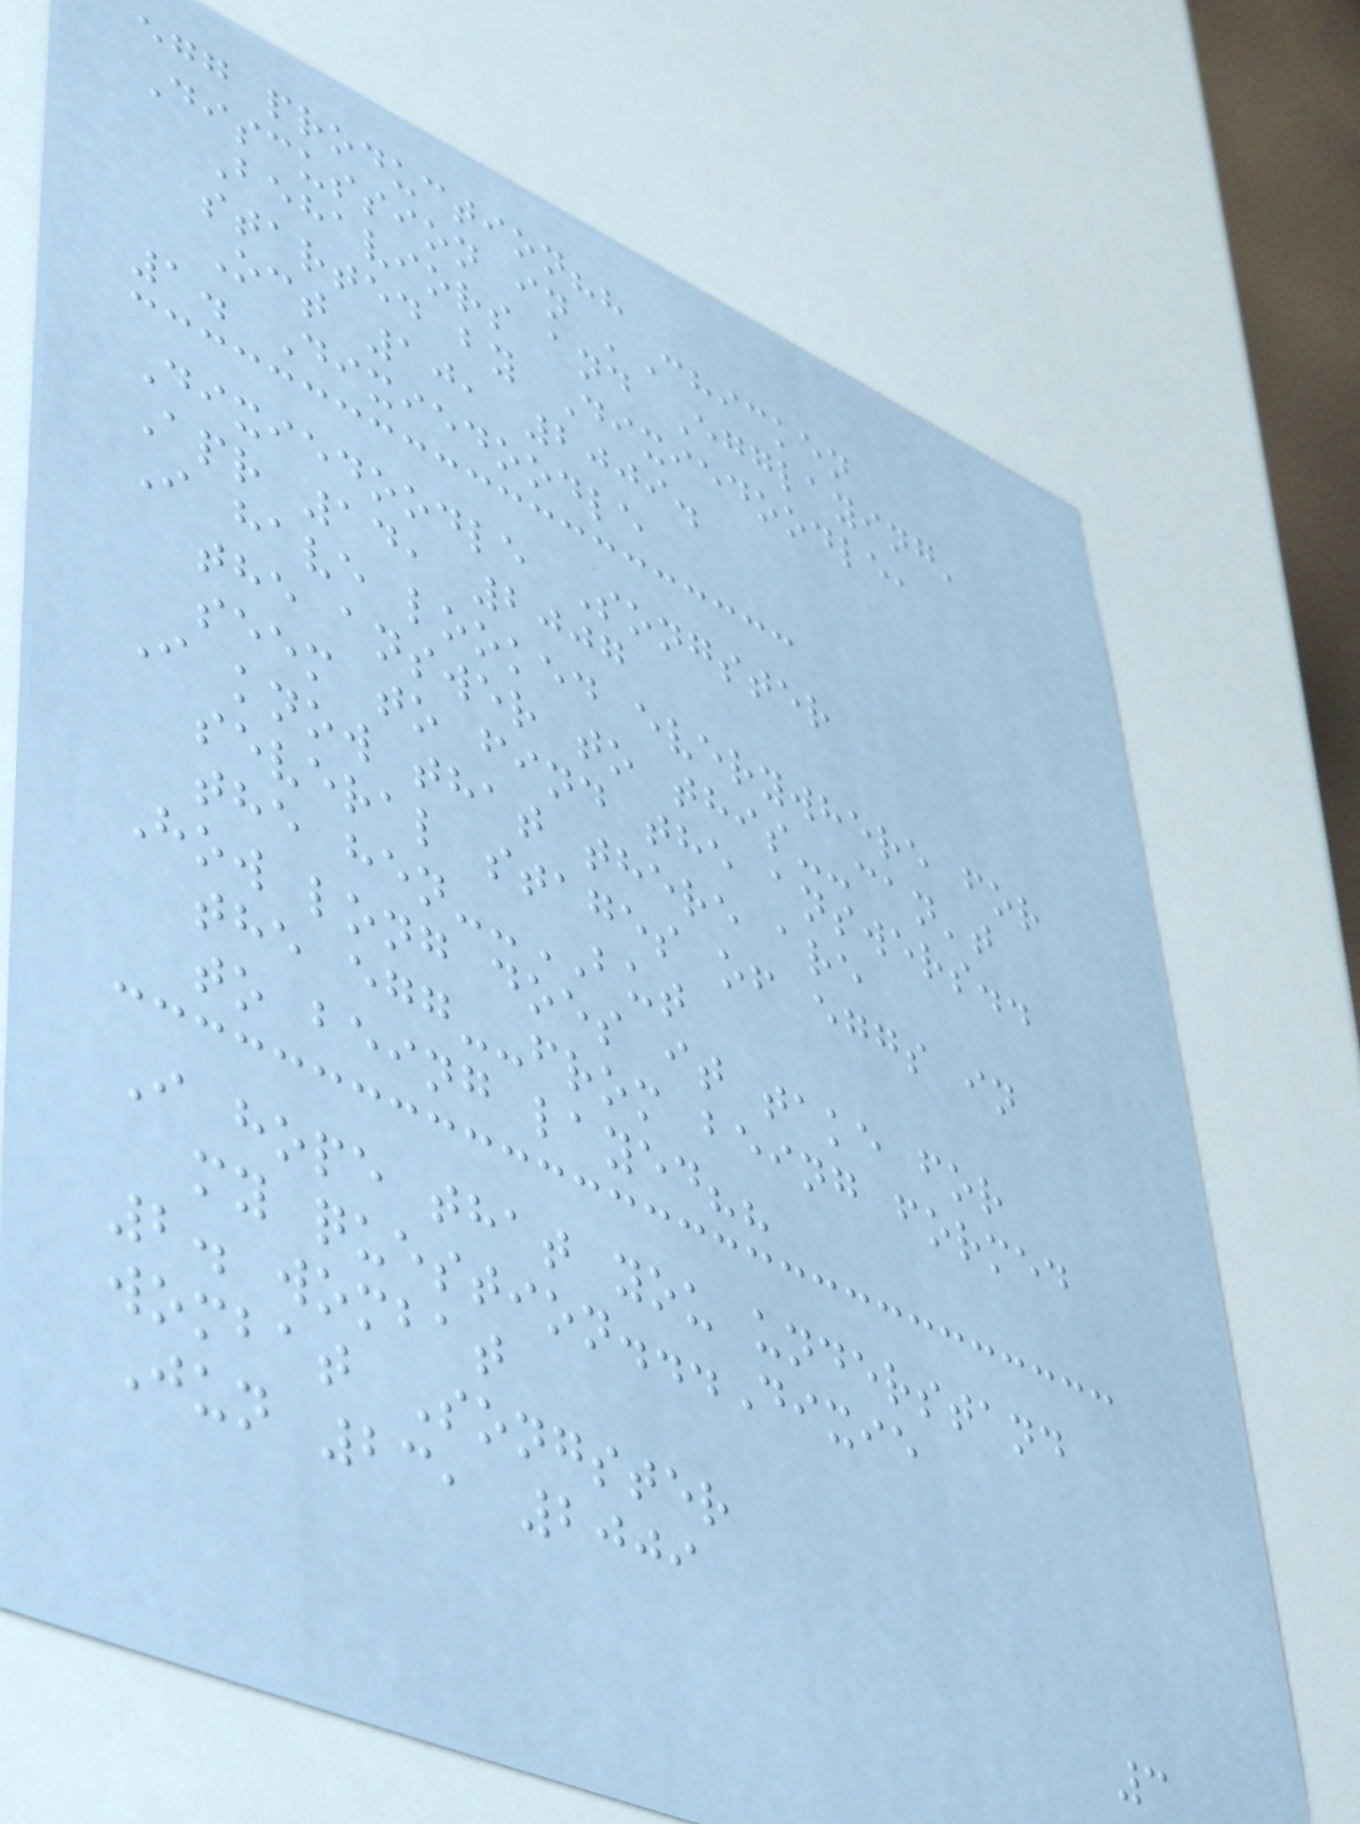egg production??
Discussion in 'Chicken
Behaviors and Egglaying'
started by Dixiedoodle,
Oct 10, 2009.
1. Dixiedoodle
Dixiedoodle Songster
Apr 14, 2007
I have looked everywhere for
the answer to this--can't
seem to find the answers..
I know that there are
several stages of eggs in
the hen--BUT
How long does it take for
the egg--from being formed
to being layed??
I hope that you understand
my question...Dixie
2. wombat
wombat Songster
Jun 23, 2009
3
